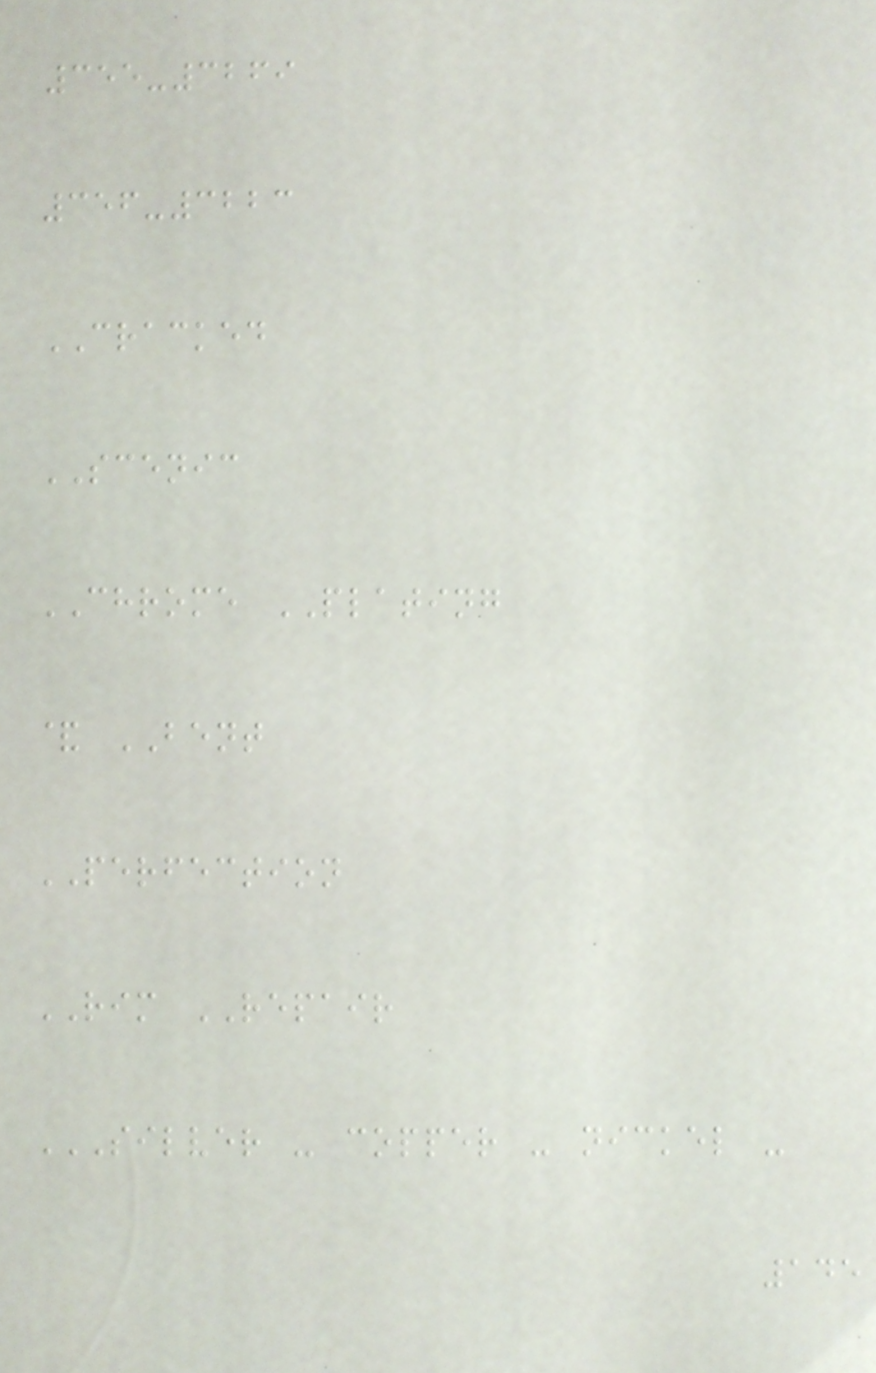355-3269
356-3223
CRACKED
SCENIC
CHROME PLATING
& BENT
PERFECTION
RIM REPAIR
SILVER - COPPER - NICKEL -
145
